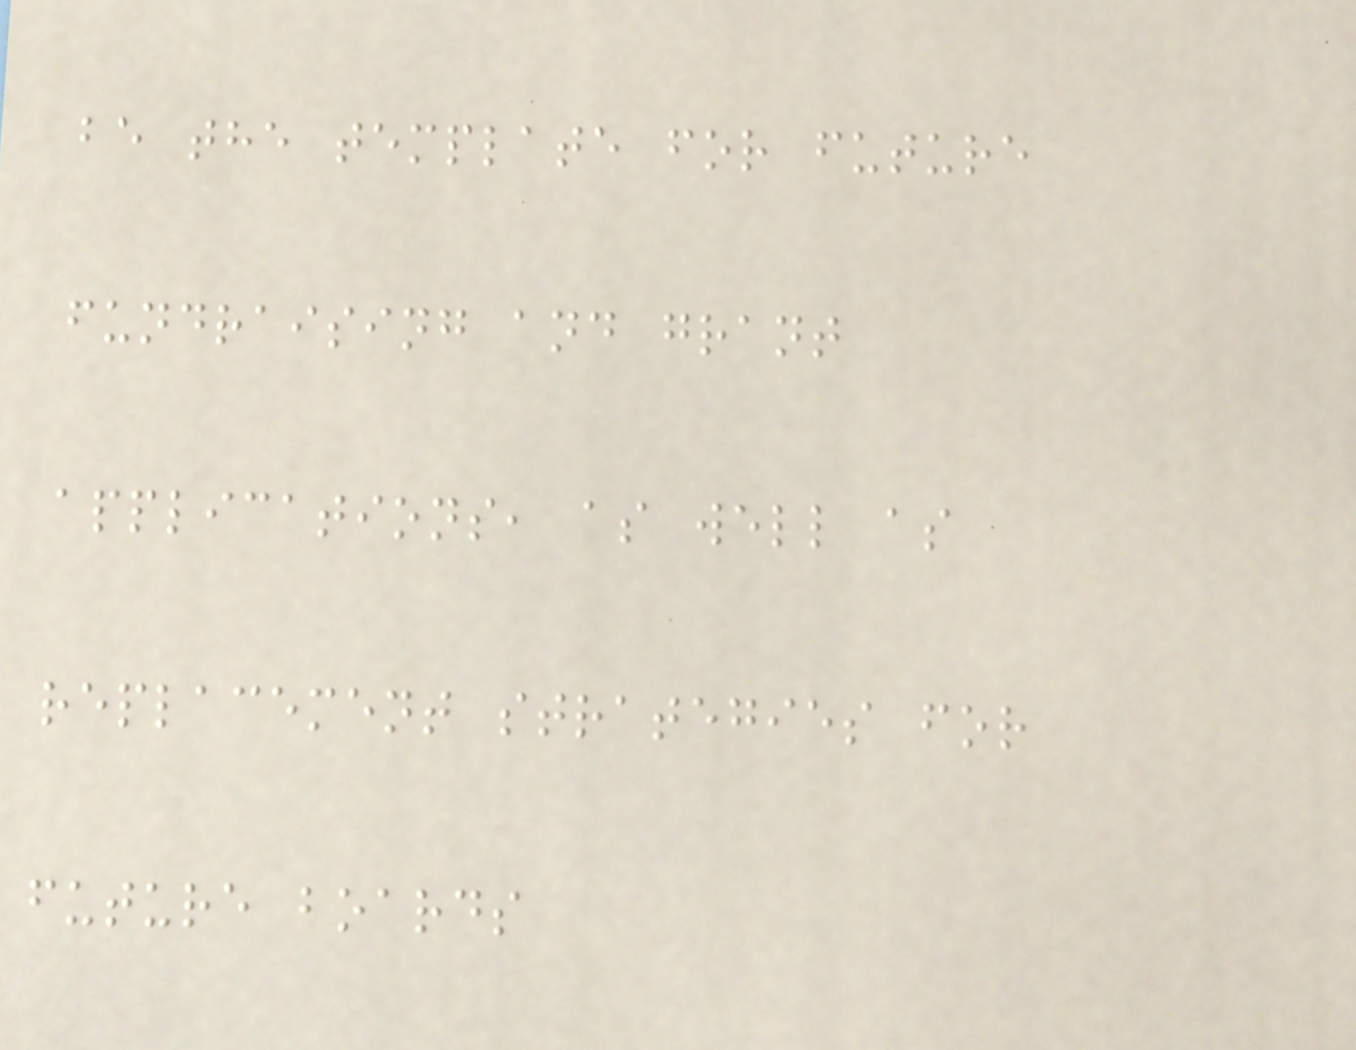be the template for future
fundraising and grant
applications, as well as
replacement strategies for
future boards
